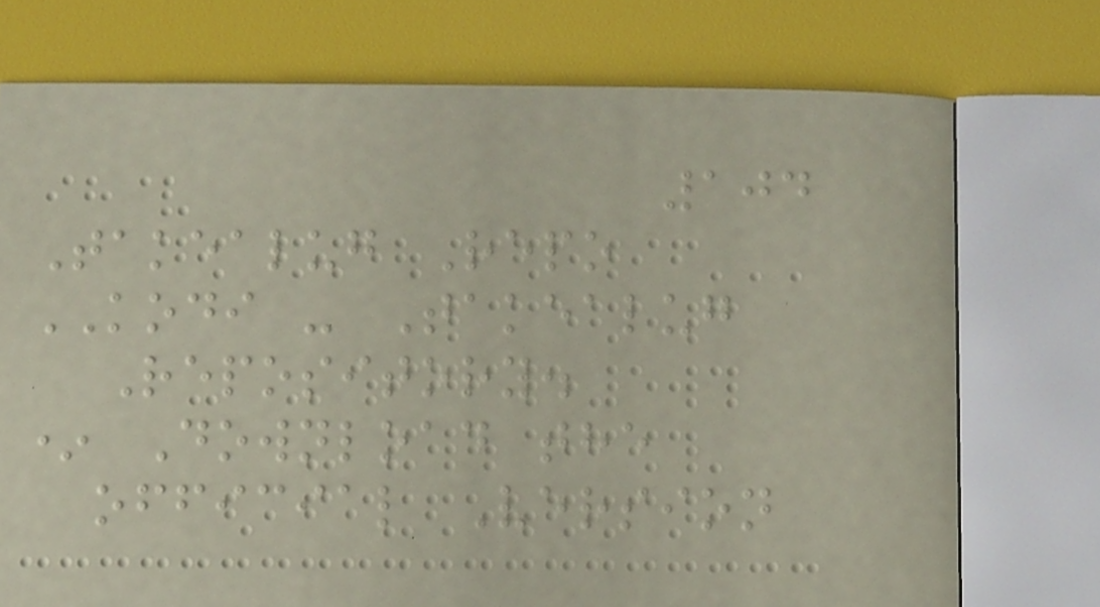104
Takealug Repo
KODI - Takealug
Repository.
* Download the
official Version
